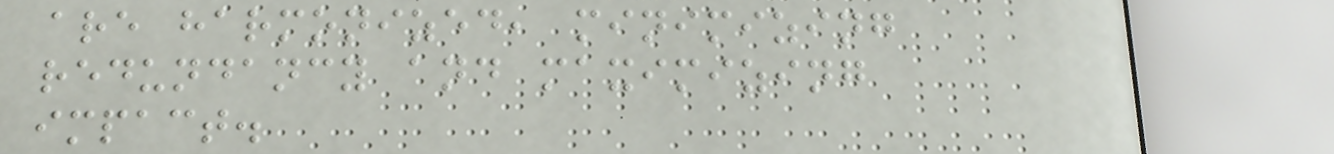are harmonized, minimizing
redundancy and maximizing
impact.
